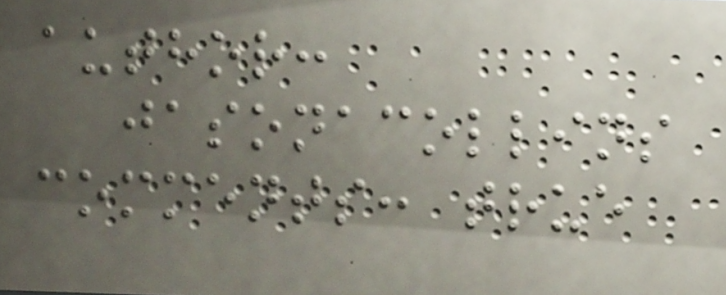author:
jasonacollins
comments: true
